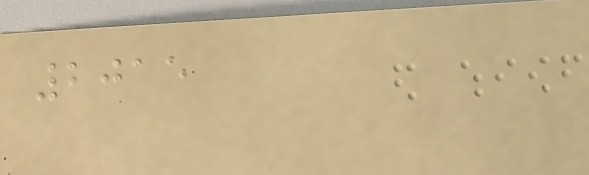2015
